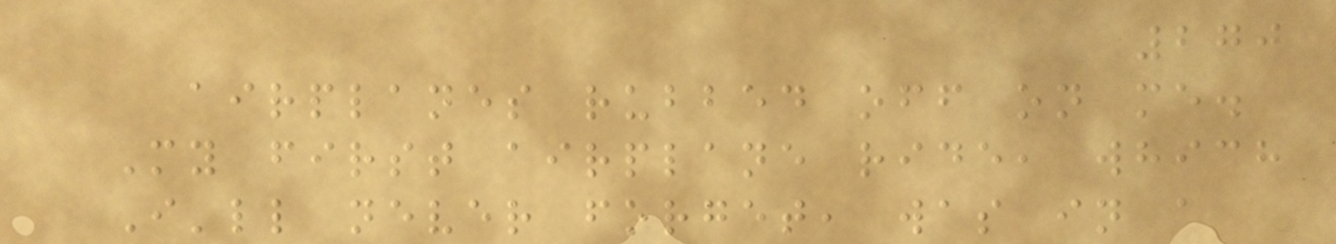270
airplanes rubbed off on me.
My first airplane ride, which
I'll never forget, was in a
